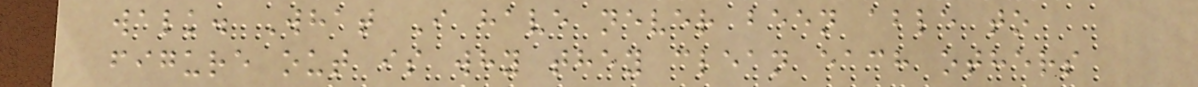walk. What I have never been able to
figure out is why they clean each others
